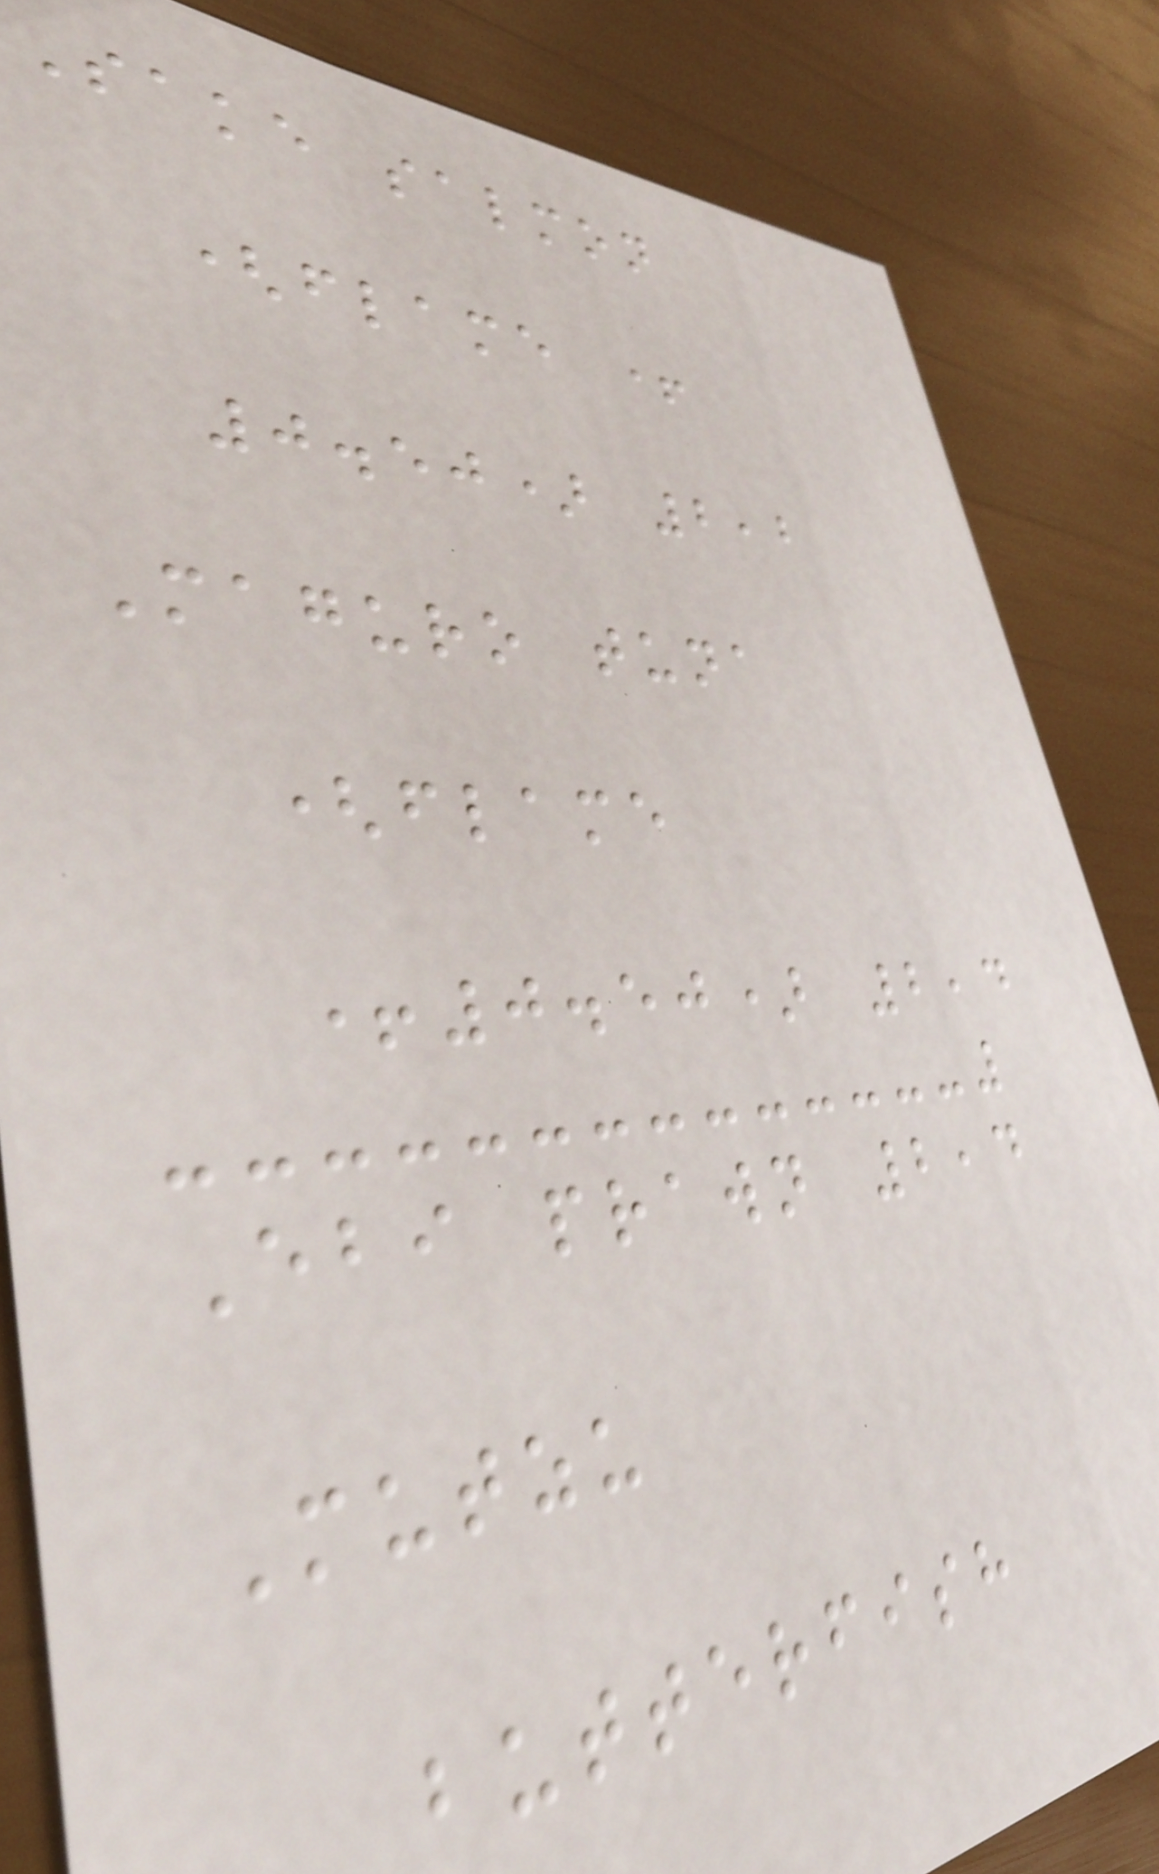Sake salmon
(flame +
0.50) 2,2
Maguro tuna
(flame
+0.50) 2,4
Ebi prawn 2,4
Mutzu
butterfish
